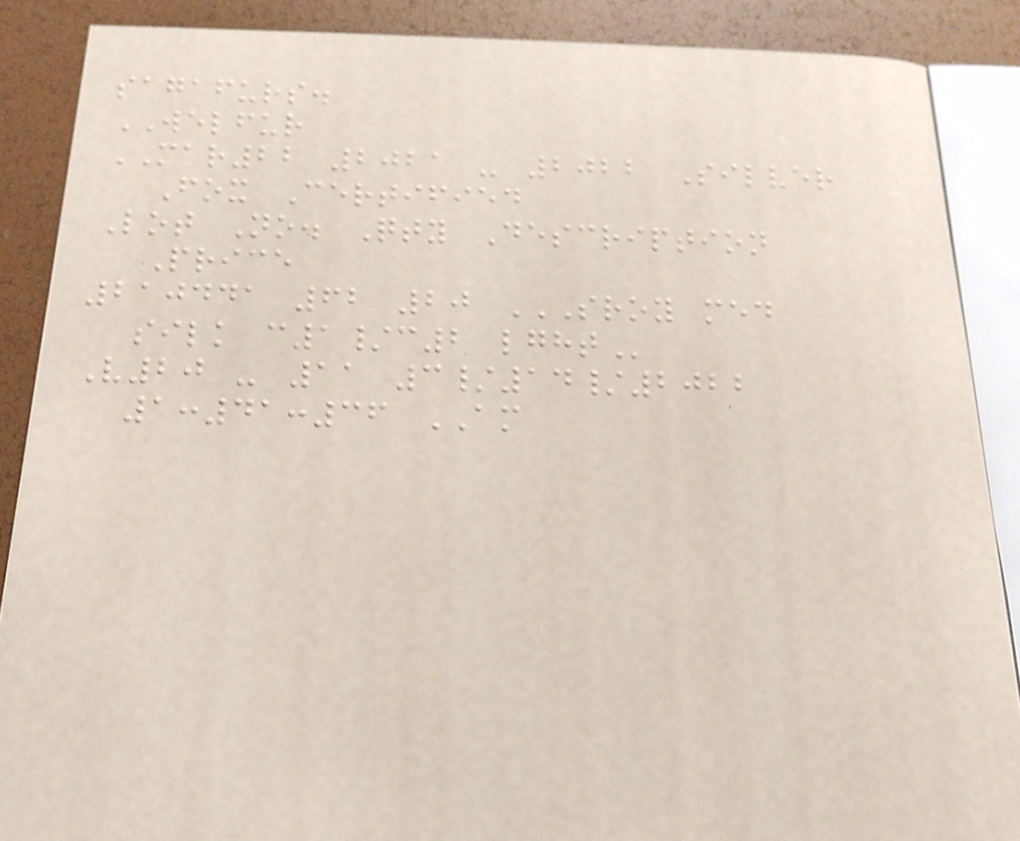sagafurs.
WELFUR
MAR22 2021 - 2022 Silver
Fox Certified
Lot No. Qty Description
Price
210441 62 20 SROY MED
SILK C1/C2 LGHT
V20 - 11 3/14/2022
1:41:36 AM
